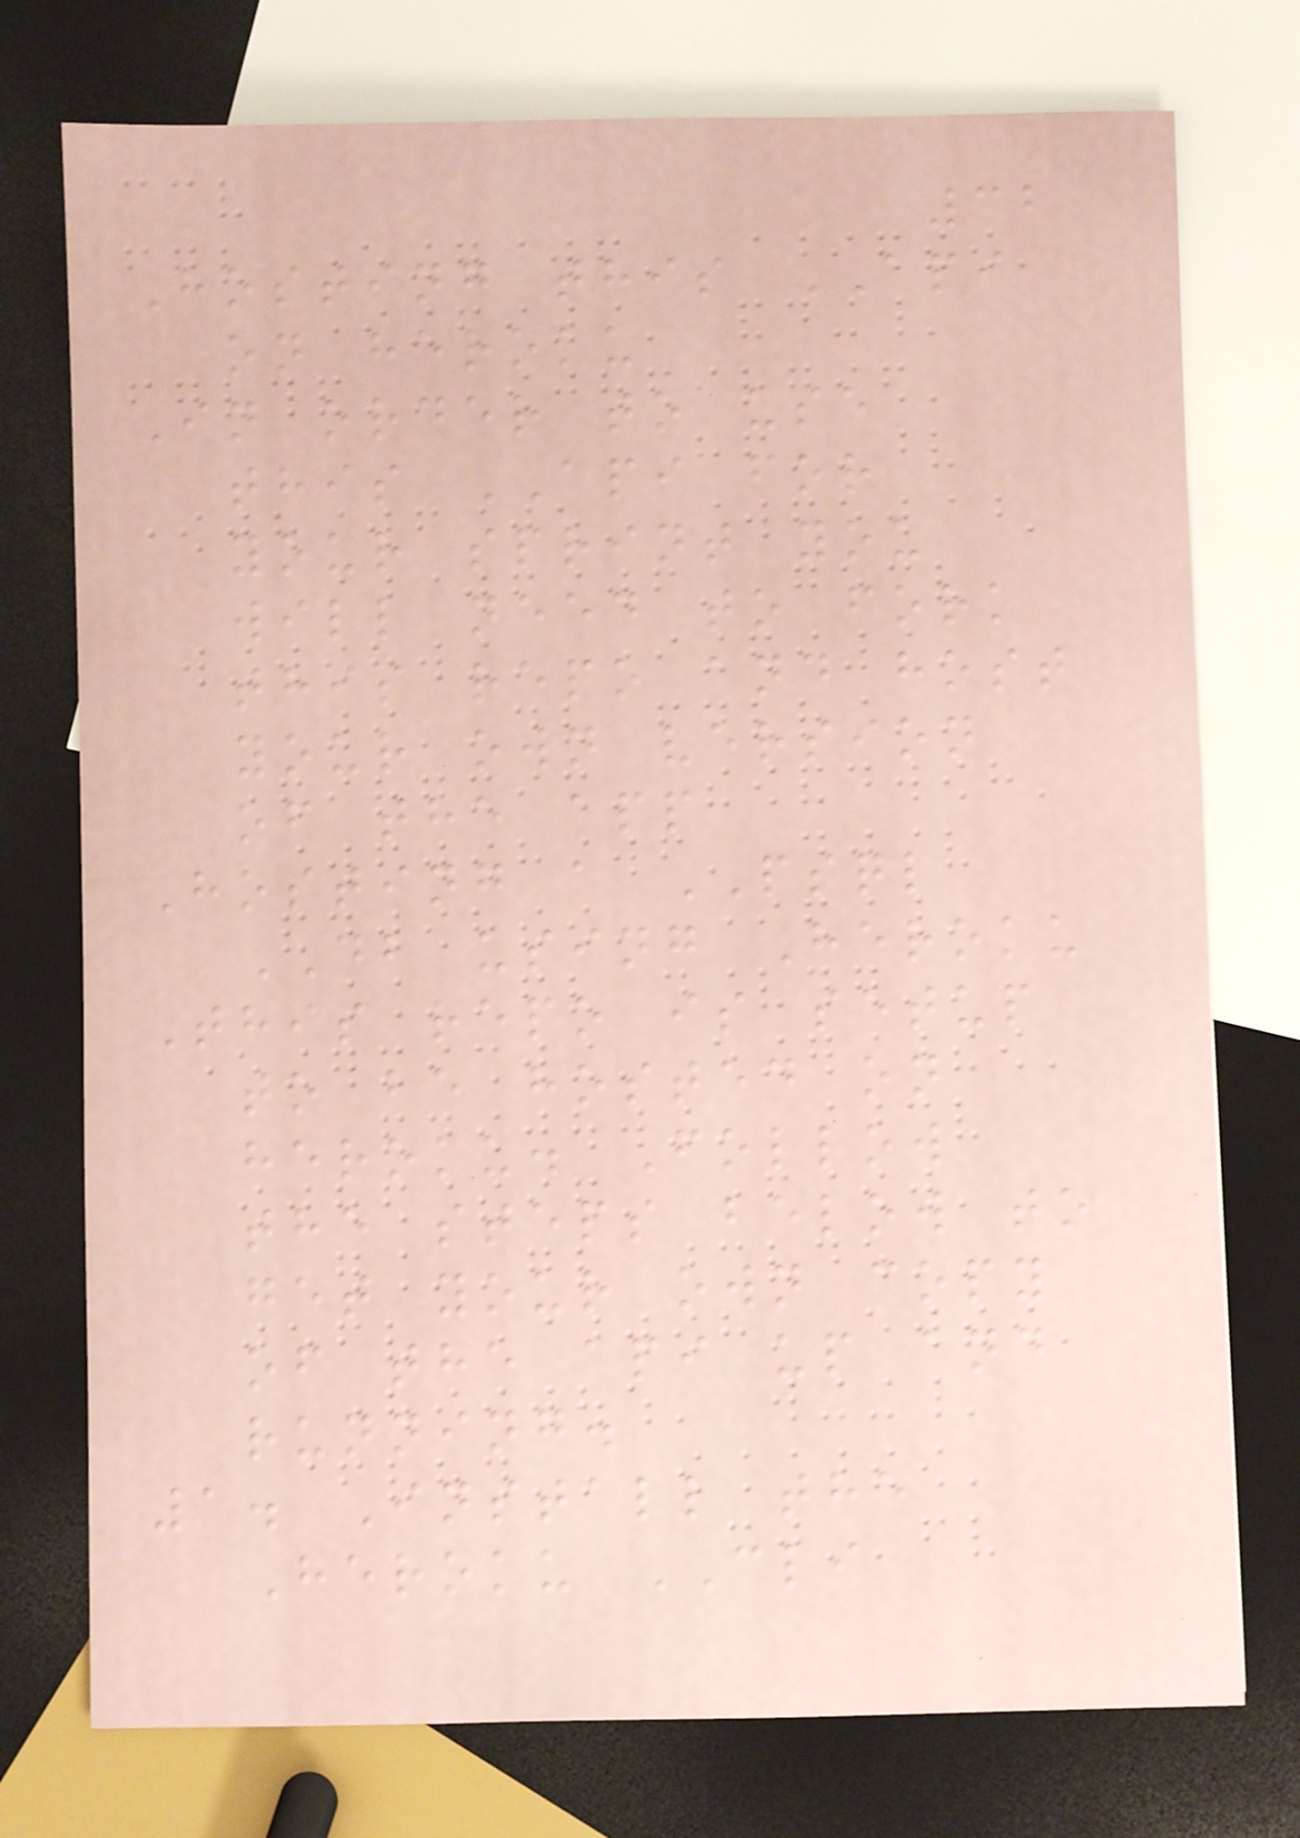32
Hosting this API
on heroku
In order to use
this API for
your sprint you
will need to fork
this repo and host
your own version
of the app
Hosting a PSQL
DB using Heroku
This repo is setup
to be hosted on
heroku. Follow
the steps below to
get your own copy
of the api up and
running.
1. Install the
Heroku CLI
